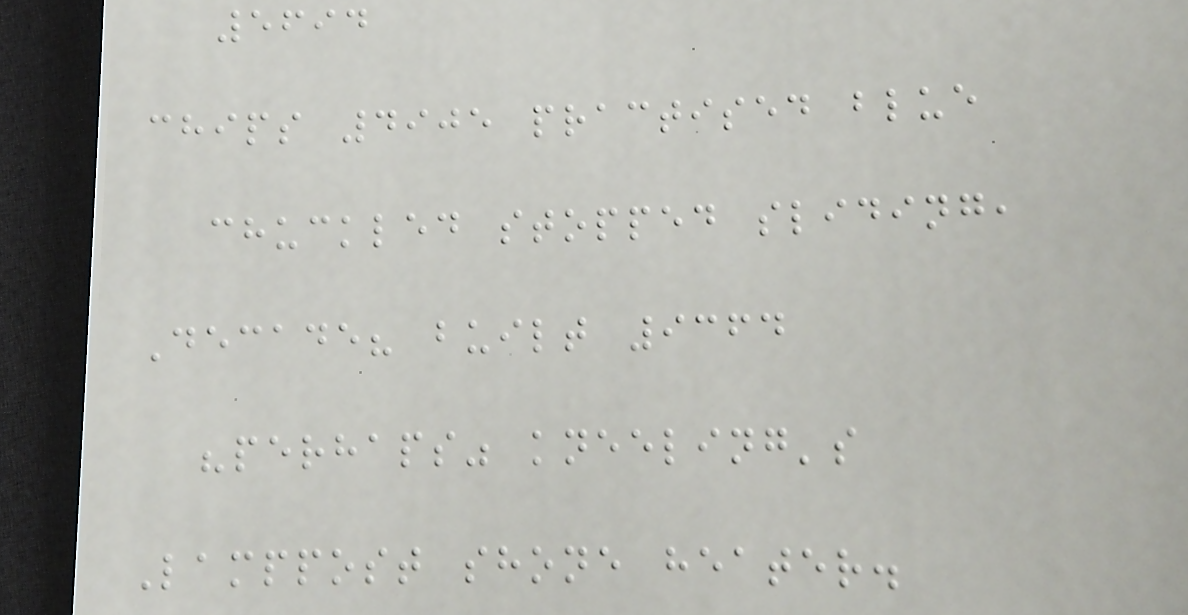5694
chips 4905 practised blue
chuckled stopped sliding,
Decade? built 9364
"perhaps" kneeling's
Lamppost shone heater.
